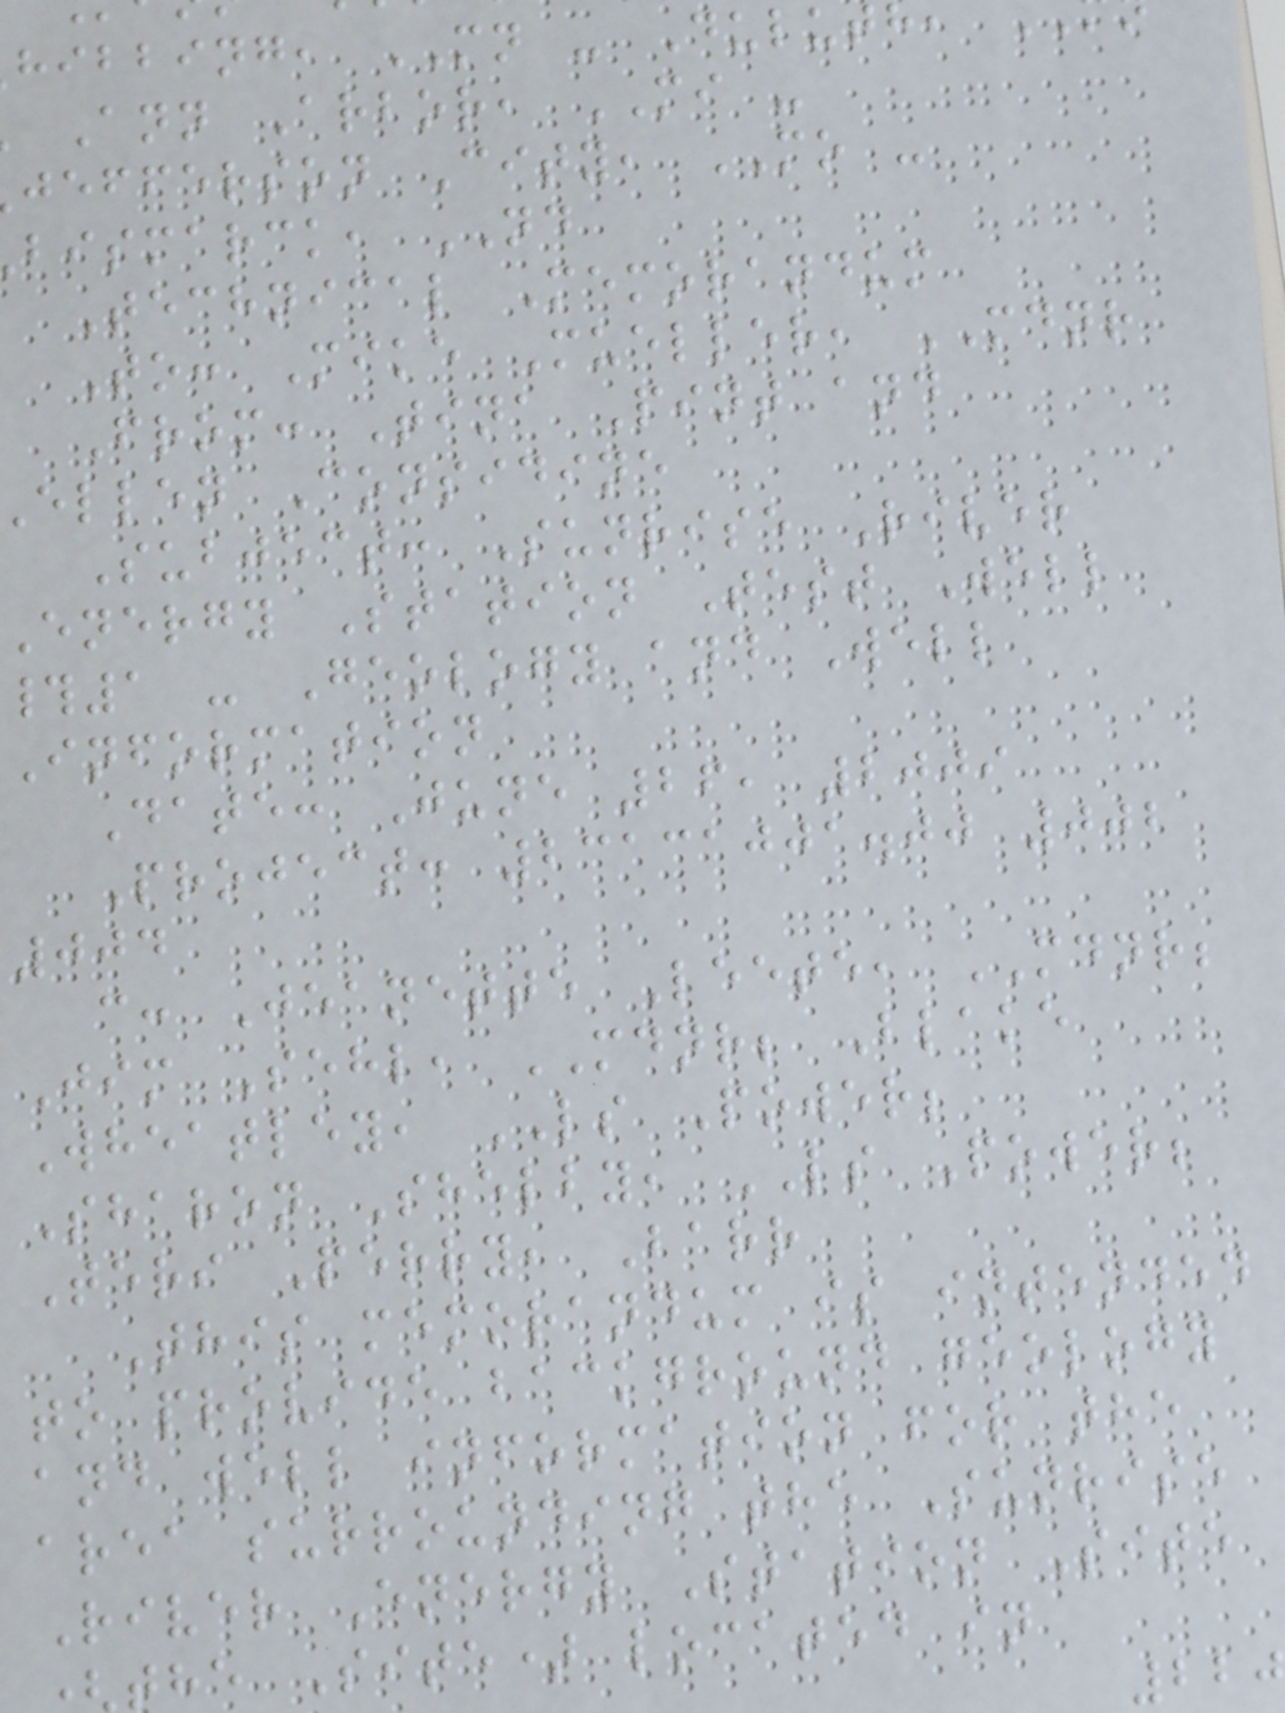hibbing, MN - Duluth
Ann Arbor, MI -
jefferson City, MO -
bismarck, ND
Technical Memorandum
To: Mike Mueller, MDNR
From: Tina Pint and
ellen Considine
Subject: Sunrise River
Energy Station Test Well
#1 - Geology and Well
Information
Date: June 26, 2009
Project: 23131001.00 002
004
c: Jeanette Leete, MDNR;
Jim Sehl, MDNR; Blake
Wheatley, LS Power;
Sharon Shelby, LS Power;
Teri Perry, Barr
This memorandum is intended
to provide background geology
and well information for the
area surrounding the Sunrise
River Energy Station Site
the Site) located in
220
